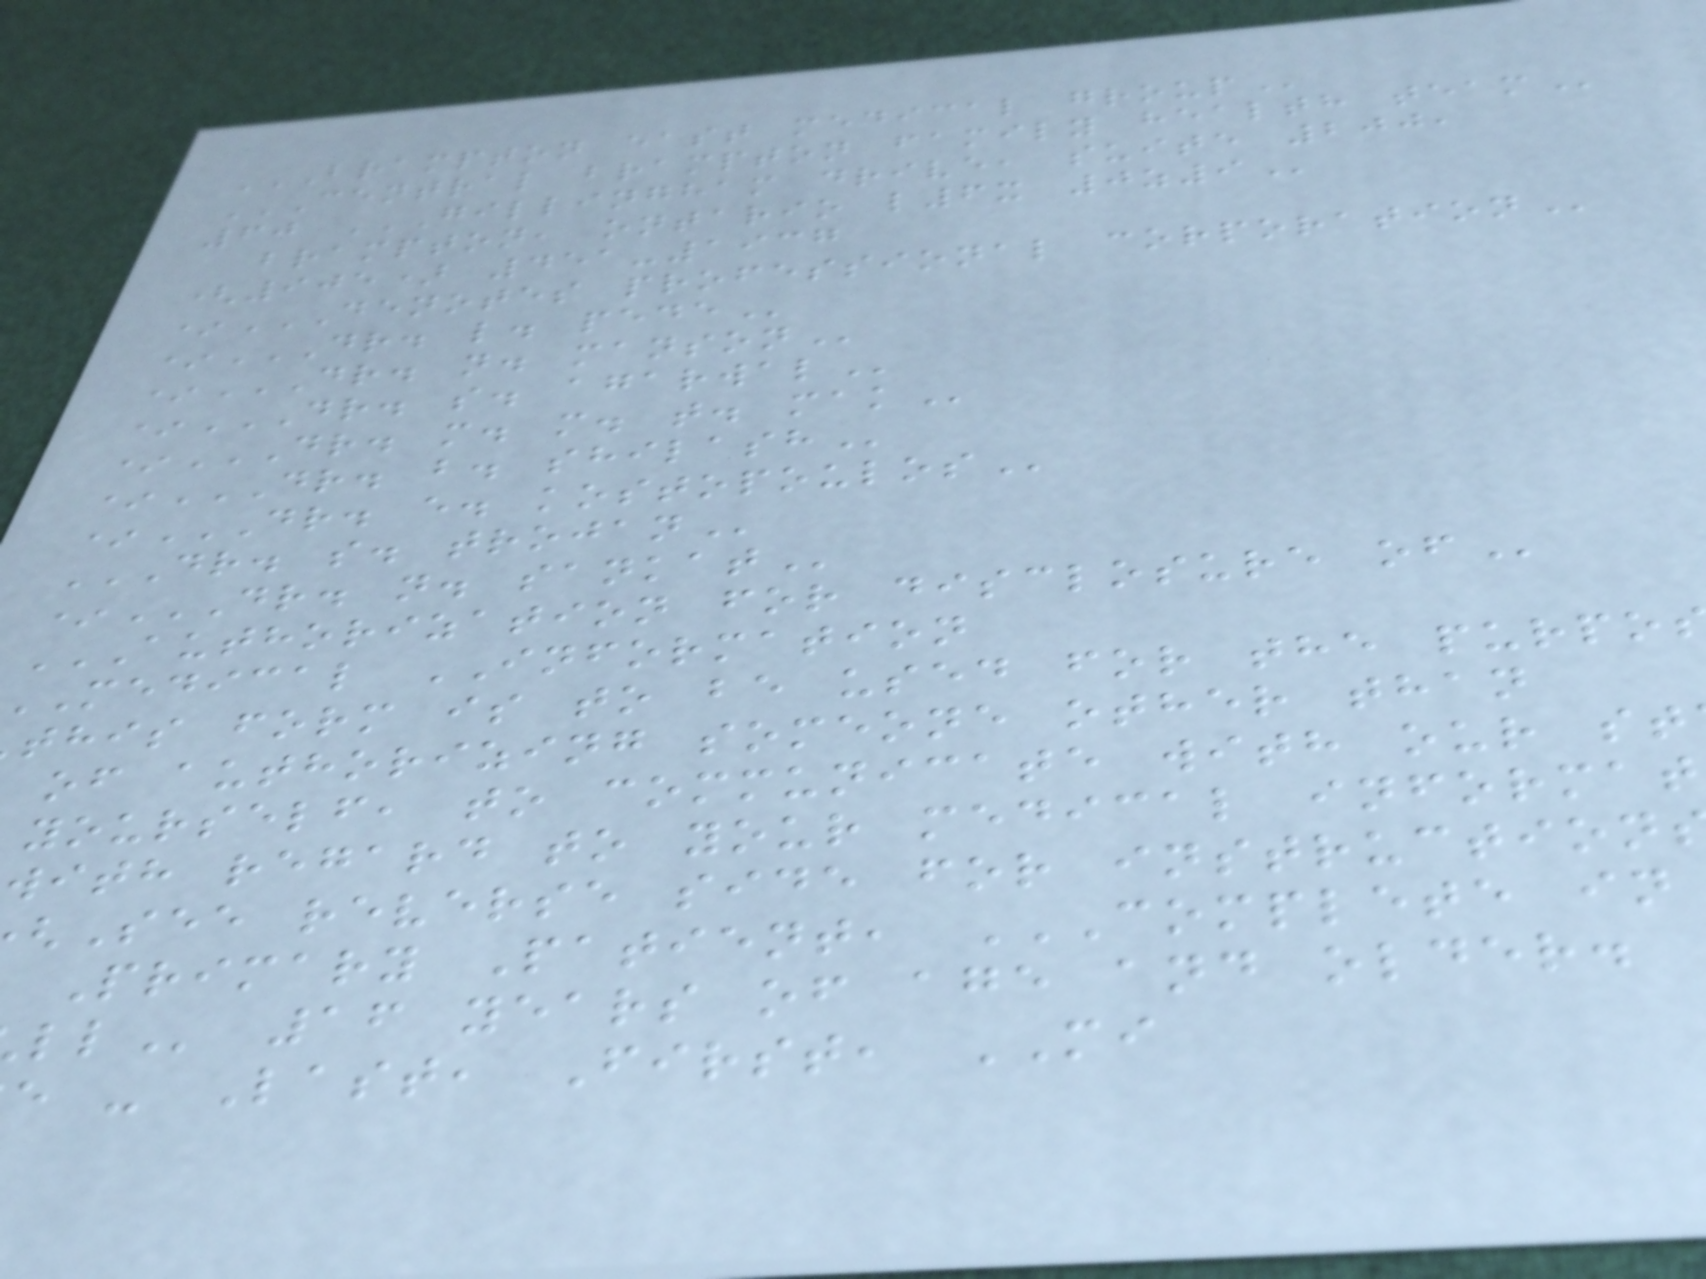BRAMPTON EAST MEDICAL GROUP
CENTRAL BRAMPTON FAMILY HEALTH TEAM
60 GILLINGHAM DRIVE, SUITE 200,
brampton, ontario l6x
(905) 451-1937
*DENOTES PROFESSIONAL CORPORATION
*DR. L. PEDE
*DR. N. MANSON
*DR. S. AGARWAL
*DR. M. M. T. MAK
*DR. B. SHILASH
*DR. E. KOSTOPOULOS
DR. S. TROJAN
*DR. N. SANKAT
AUTHORIZATION FOR DISCLOSURE OF
medical INFORMATION
this form is to be used for the purpo
of authorizing someone other than
yourself, to communicate with our st
with regard to your medical informat
See reverse side for instruction
16 years of age and older.
e - Last, First, MI
